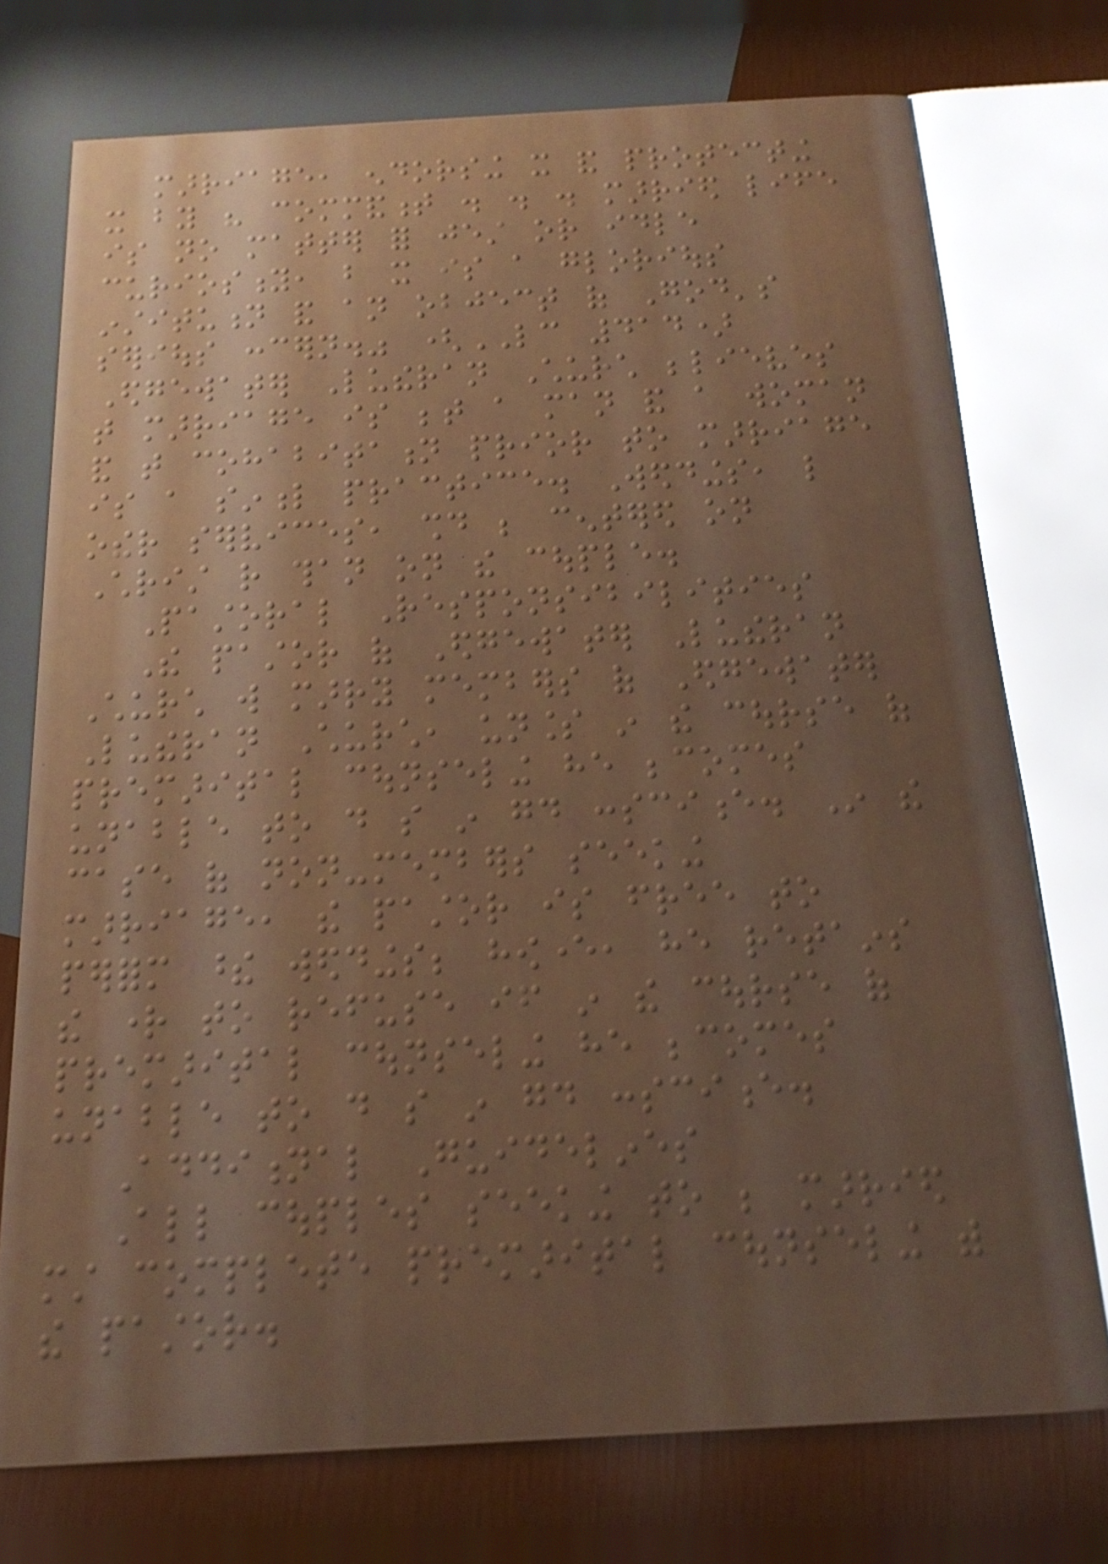marriage, endorsing it and protecting
it by his commandment . . . married life
is no matter for jest or idle
curiosity, but it is a glorious
institution and an object of God's
serious concern." (LC 414)
Edgewater Lutheran Church believes
that marriage is between a man and a woman
and that cohabitation prior to marriage
is a sinful practice. Weddings, like
other services, should be centered on
Christ rather than on the couple.
Pastoral Responsibilities
The pastor of Edgewater Lutheran
Church will marry members of Edgewater
Lutheran Church, unless in the course of
premarital counseling he becomes
unable to do so in good conscience. In the
case of non-members seeking
marriage, the pastor is free to
perform these weddings; however, he retains
the right to refuse if in the course of
premarital counseling he becomes
unable to do so in good conscience.
Additional Guidelines
All couples seeking to be married
must complete premarital counseling with
the pastor.
